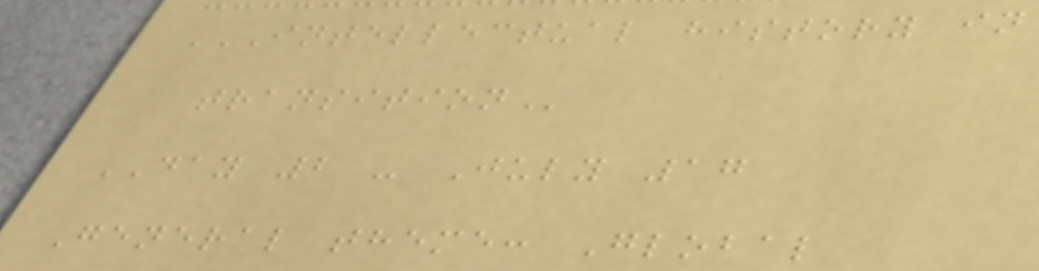INTELLECTUAL HISTORY IN
TRANSITION
DAY 2 - July 17
General theme: Global
